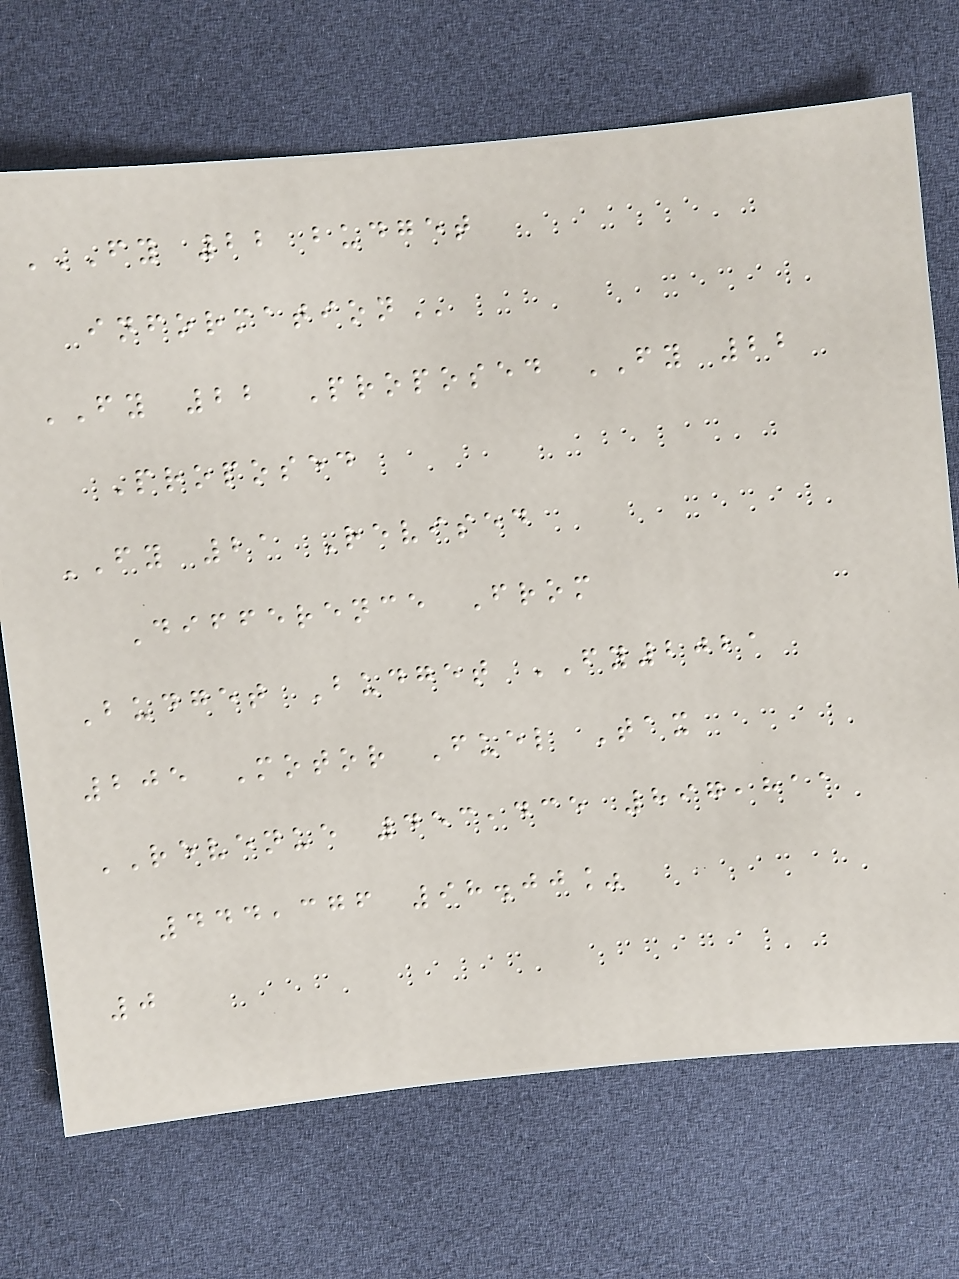FY 22 BUDGET
INFORMATION
FY 22 Proposed FY 22
Proposed
FY 21 Revised
Difference From
Budget Budget FY2021
205 Motor Fuel Tax
REVENUE 453,435 897,811
444,376 98.00%
0
